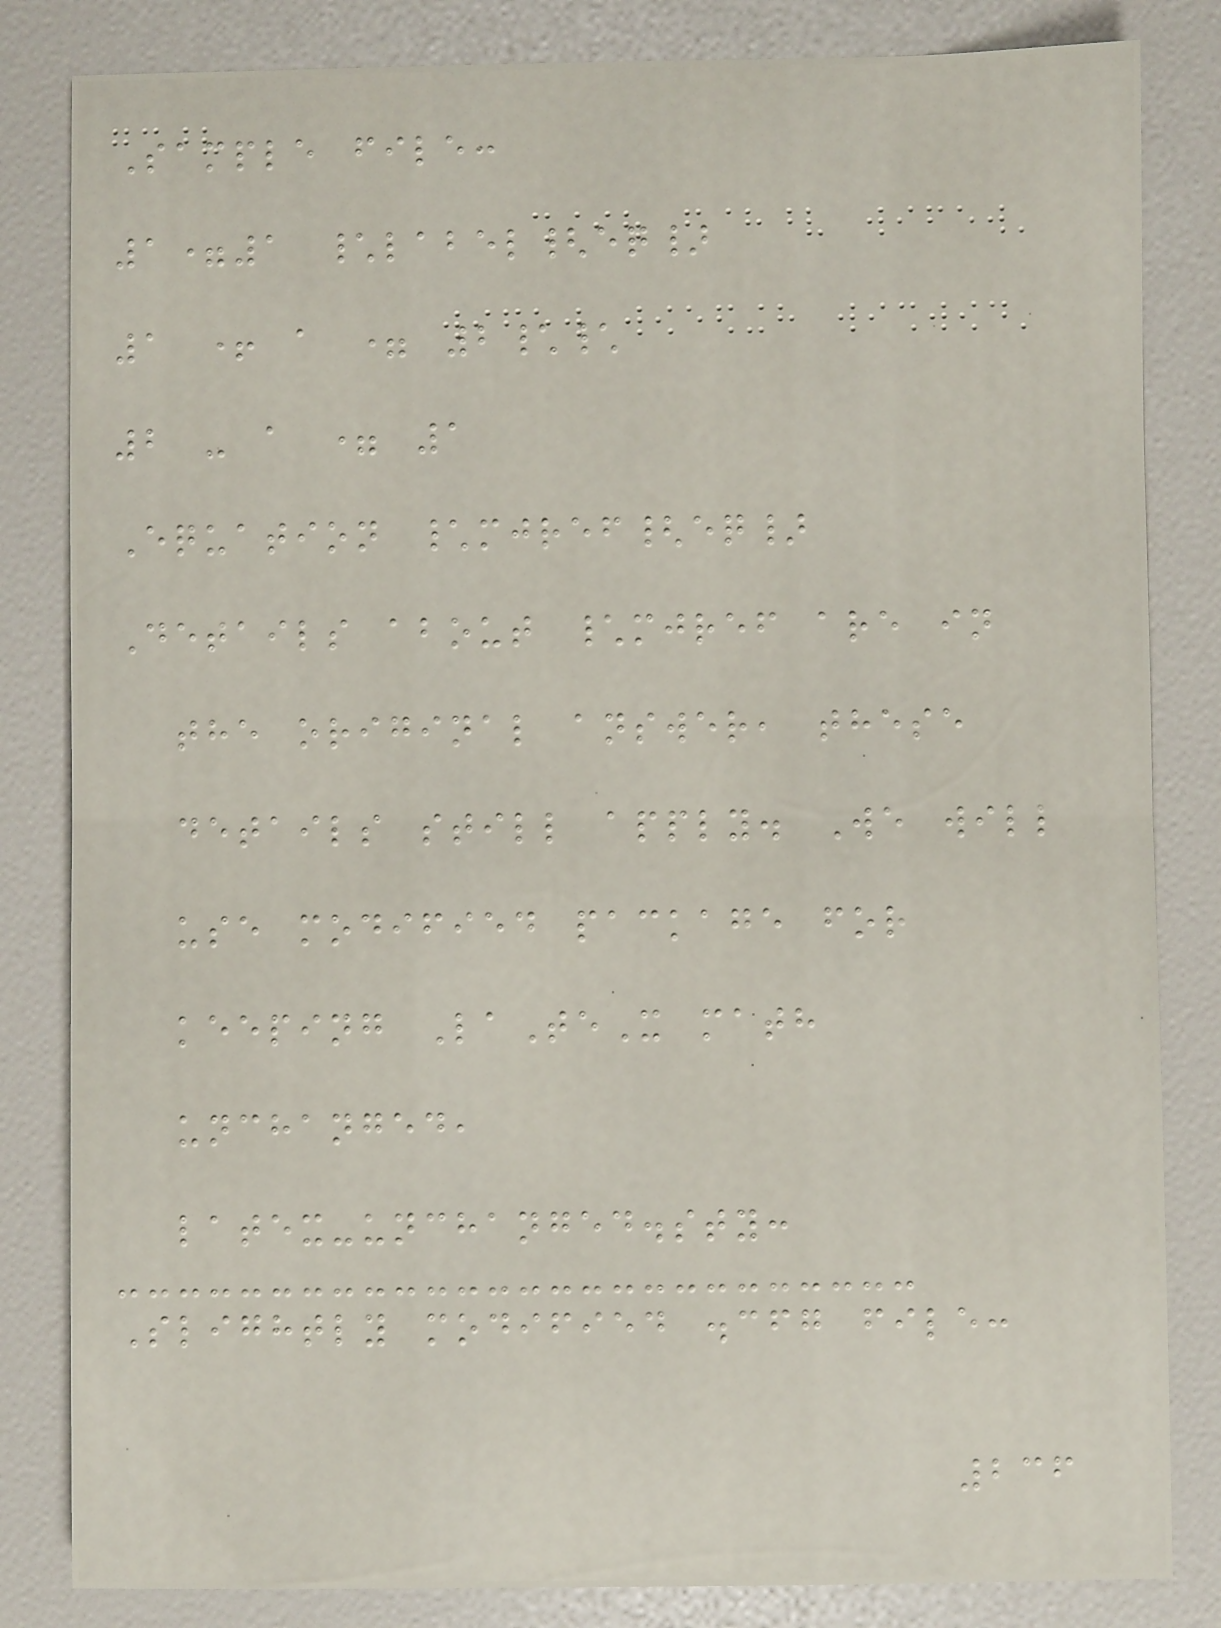Sample file:
1=1 \label{eq}
1 + a = 2\\
2 - a = 1
Equation \mjref{eq}
Details about \mjref are in
the original answer, these
details still apply. We will
use modified package for
keeping LaTeX math
unchanged,
latex-unchanged.sty:
Slightly modified .cfg file:
236
